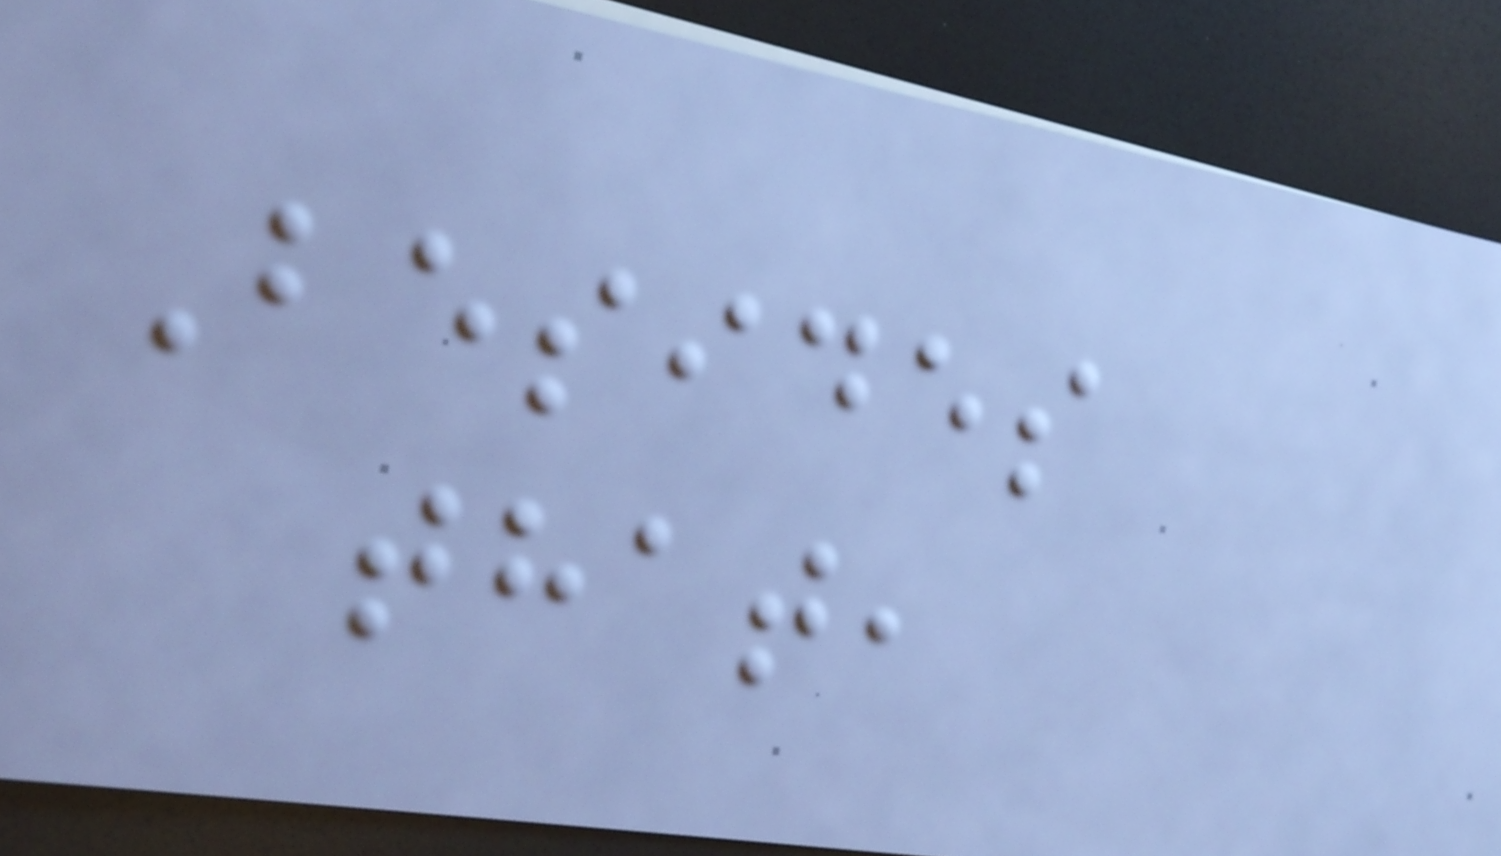Besides
that,
